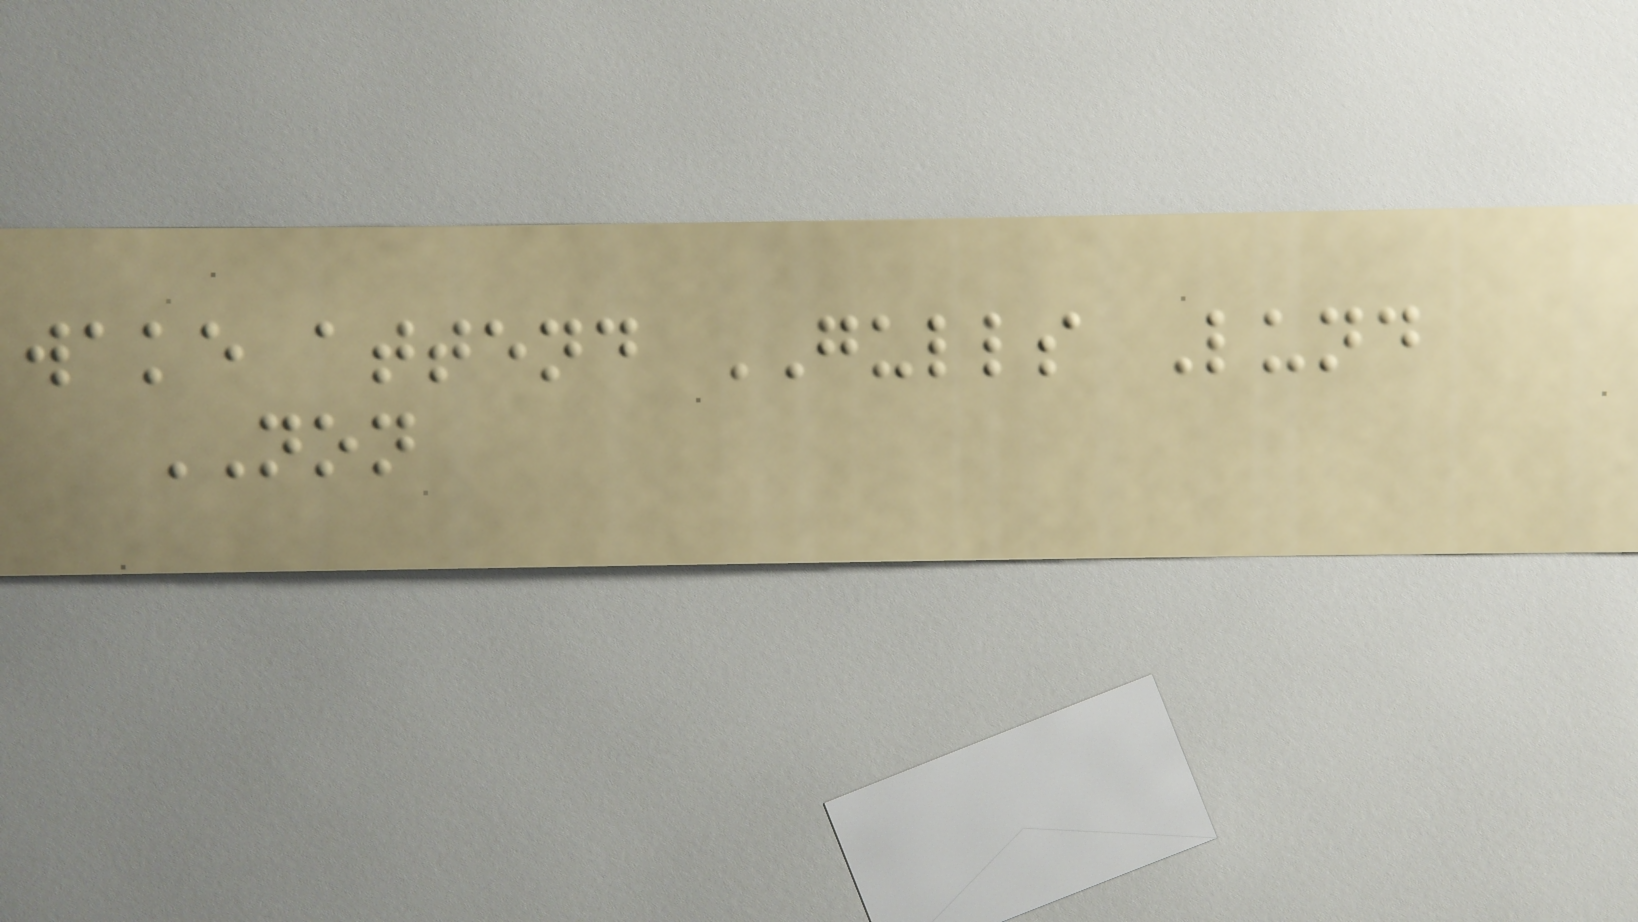wake attend GULLS Lund
NON
